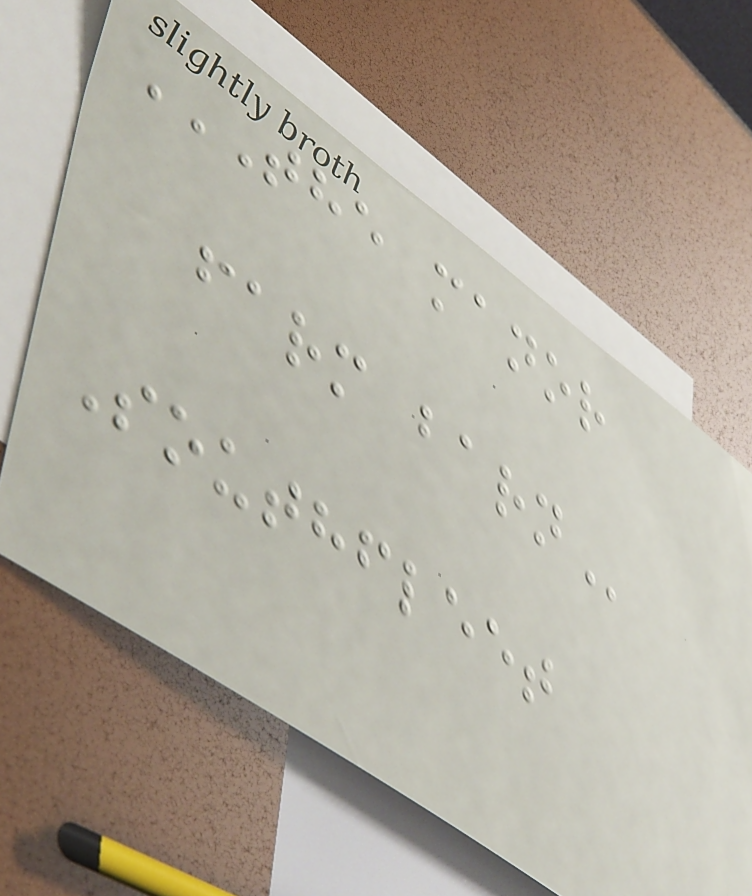THE MANOR
FARM BARN
Southfleet
